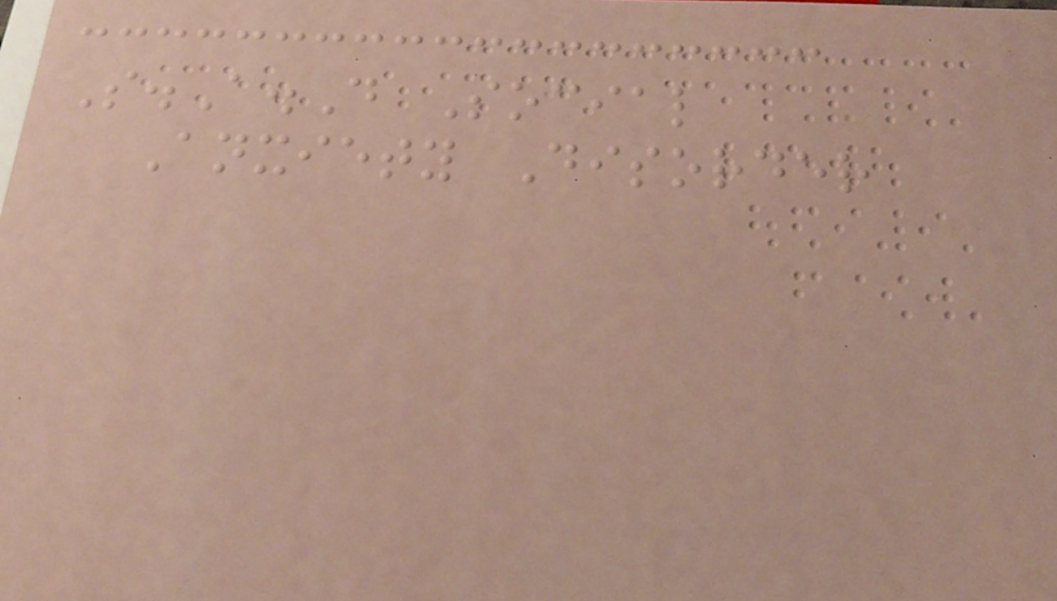S.A.D Social
Anxiety Disorder
